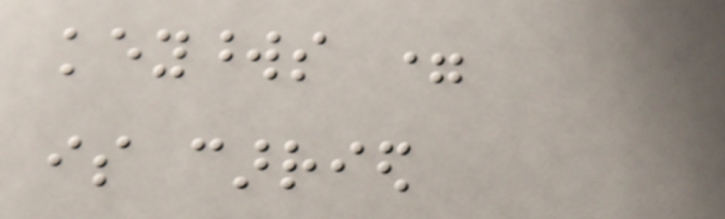keywords =
is carried
